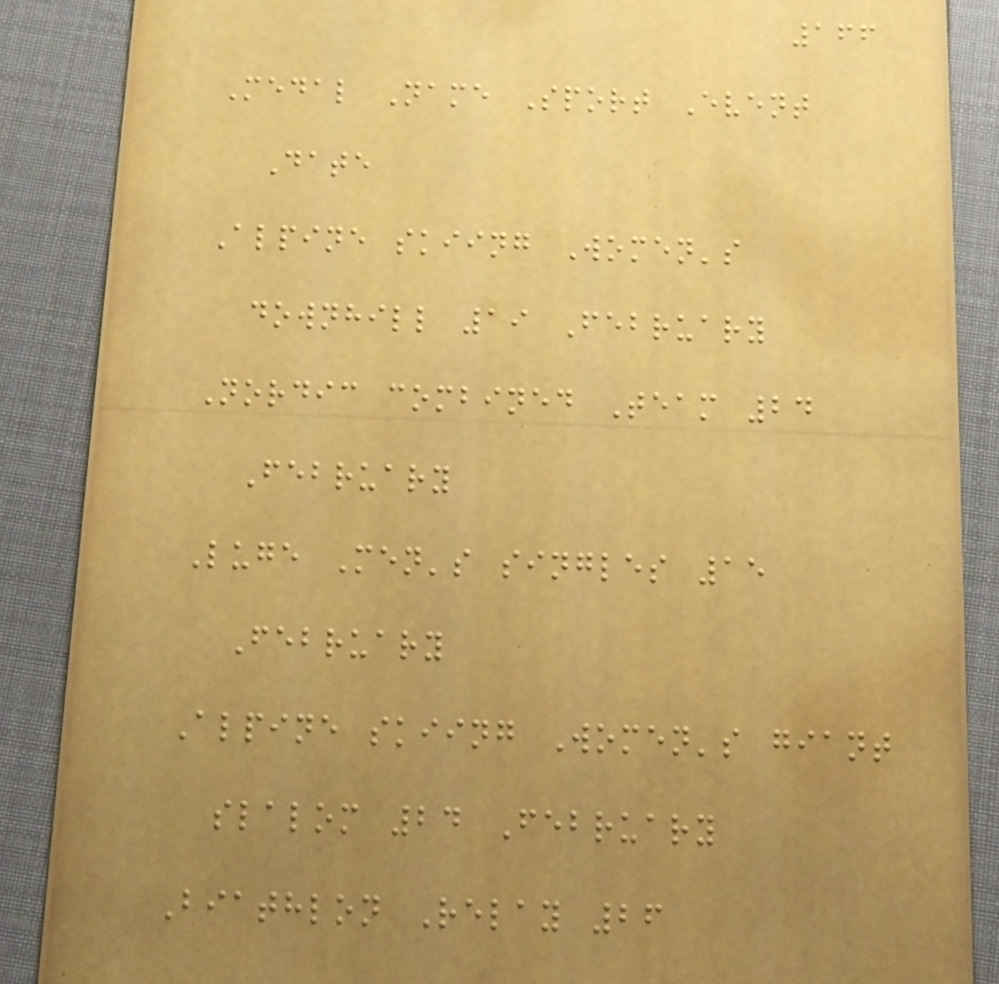166
Medal Name Sport Event
Date
Alpine skiing Women's
downhill 19 February
Nordic combined Team 24
February
Luge Men's singles 15
February
Alpine skiing Women's giant
slalom 24 February
Biathlon Relay 26
